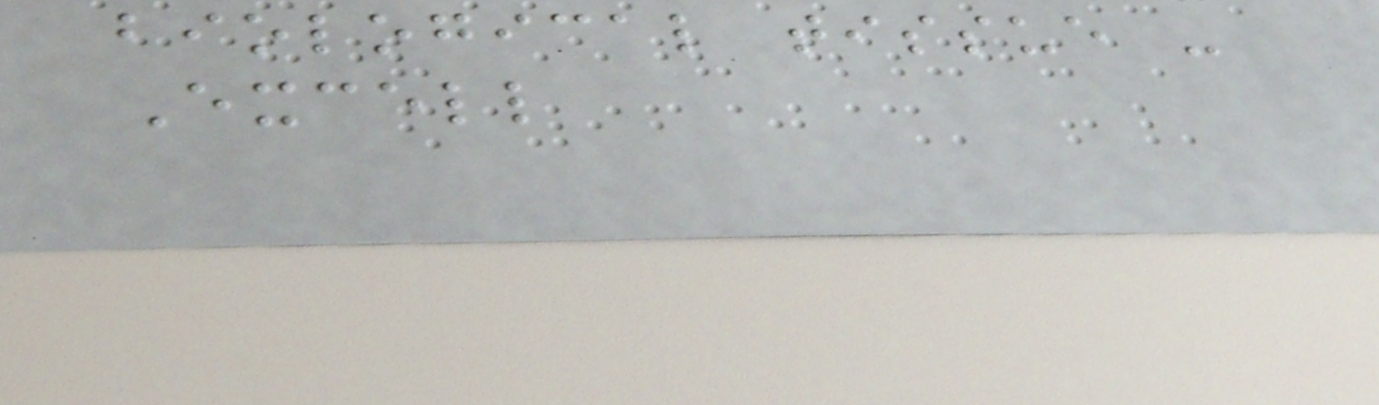biological tissue -
Excell
